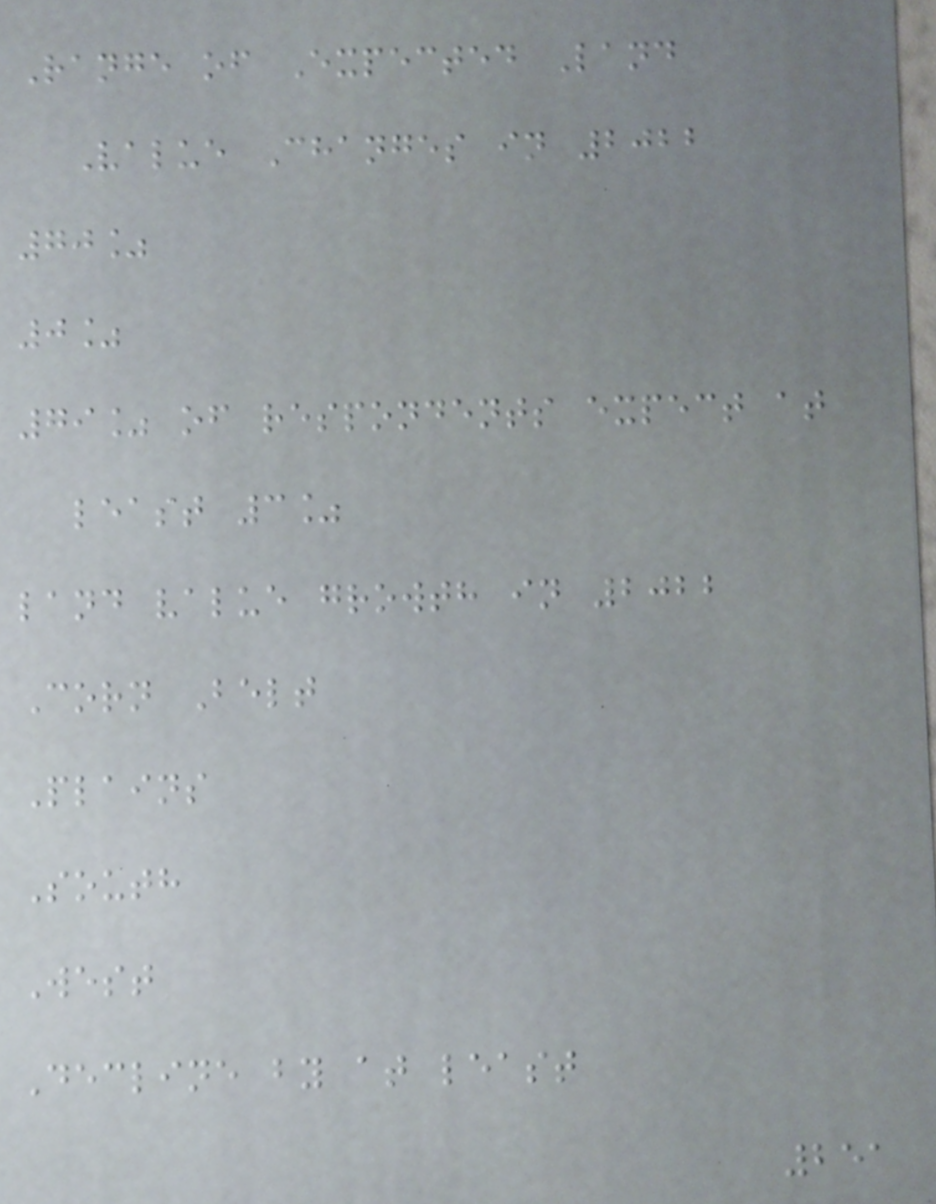Range of Expected Land
Value Changes in 2022
70%
0%
79% of respondents expect at
least 3%
land value growth in 2022
Corn Belt
Plains
South
West
Decline by at least
251
